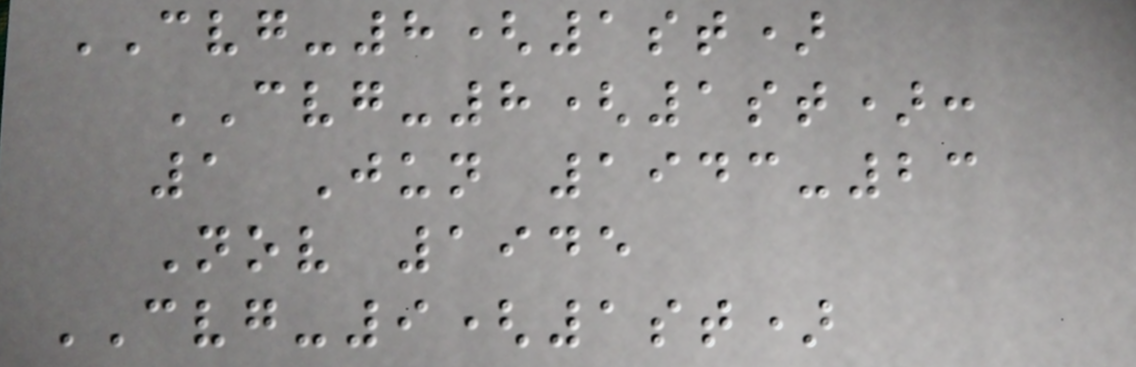CVG-8(1st)
CVG-8(1st):
1 Jun 1943-23
Nov 1945
CVG-9(1st)
